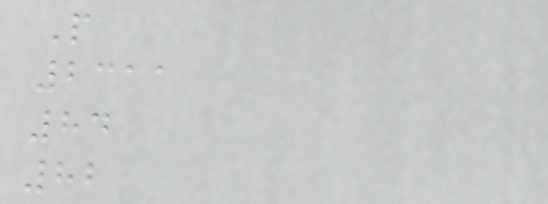P
2311
84
82
